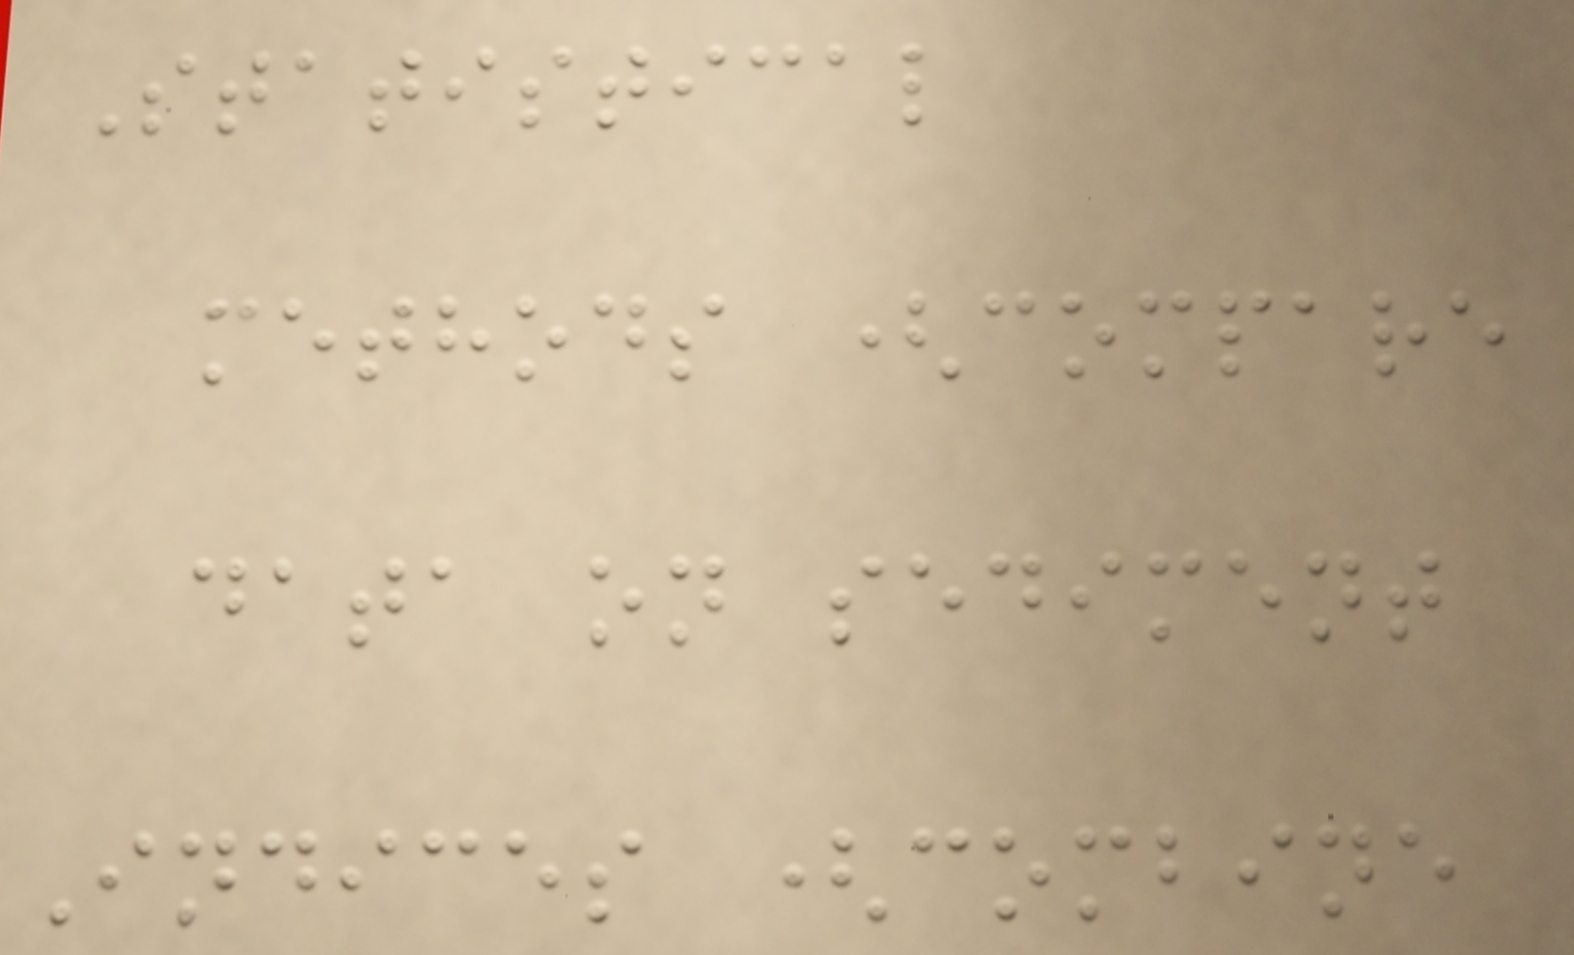Statistical
methods (compare
data on sediment
Indices (combine
